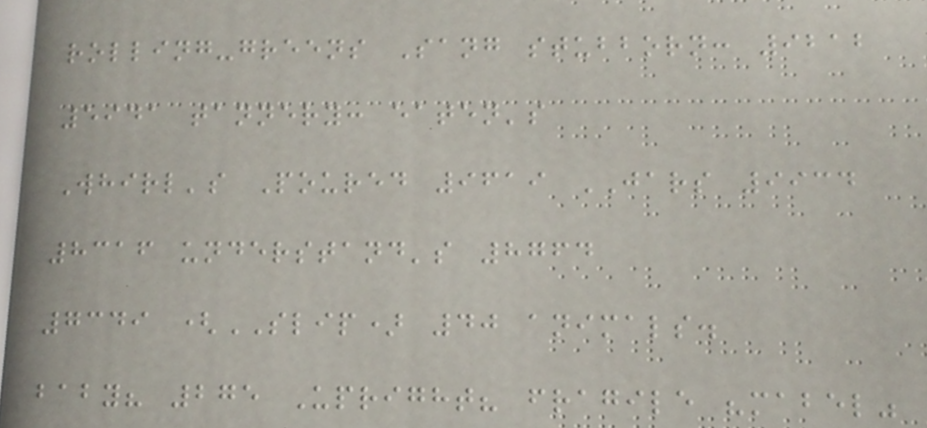rolling-greens Sang stubborn: 9212
5941 tannery: eaten's
Whirl's Poured 9619 JARS 9934
8316 understand's 8764
7349 (SLIP) 40 animals.
baby? 275 Upright? fragile "mabel"
